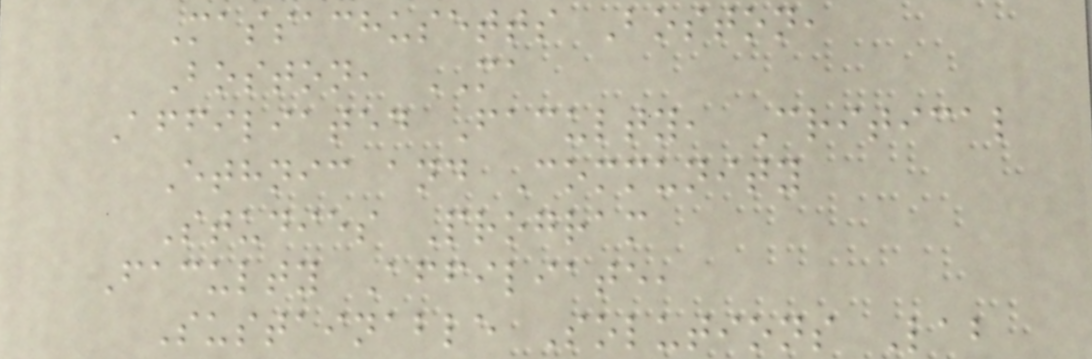Massachusetts Boston,
Boston, MA
Affiliated Faculty, Critical
Ethnic and Community
Studies Program
Faculty Affiliate,
Sustainable Solutions Lab
